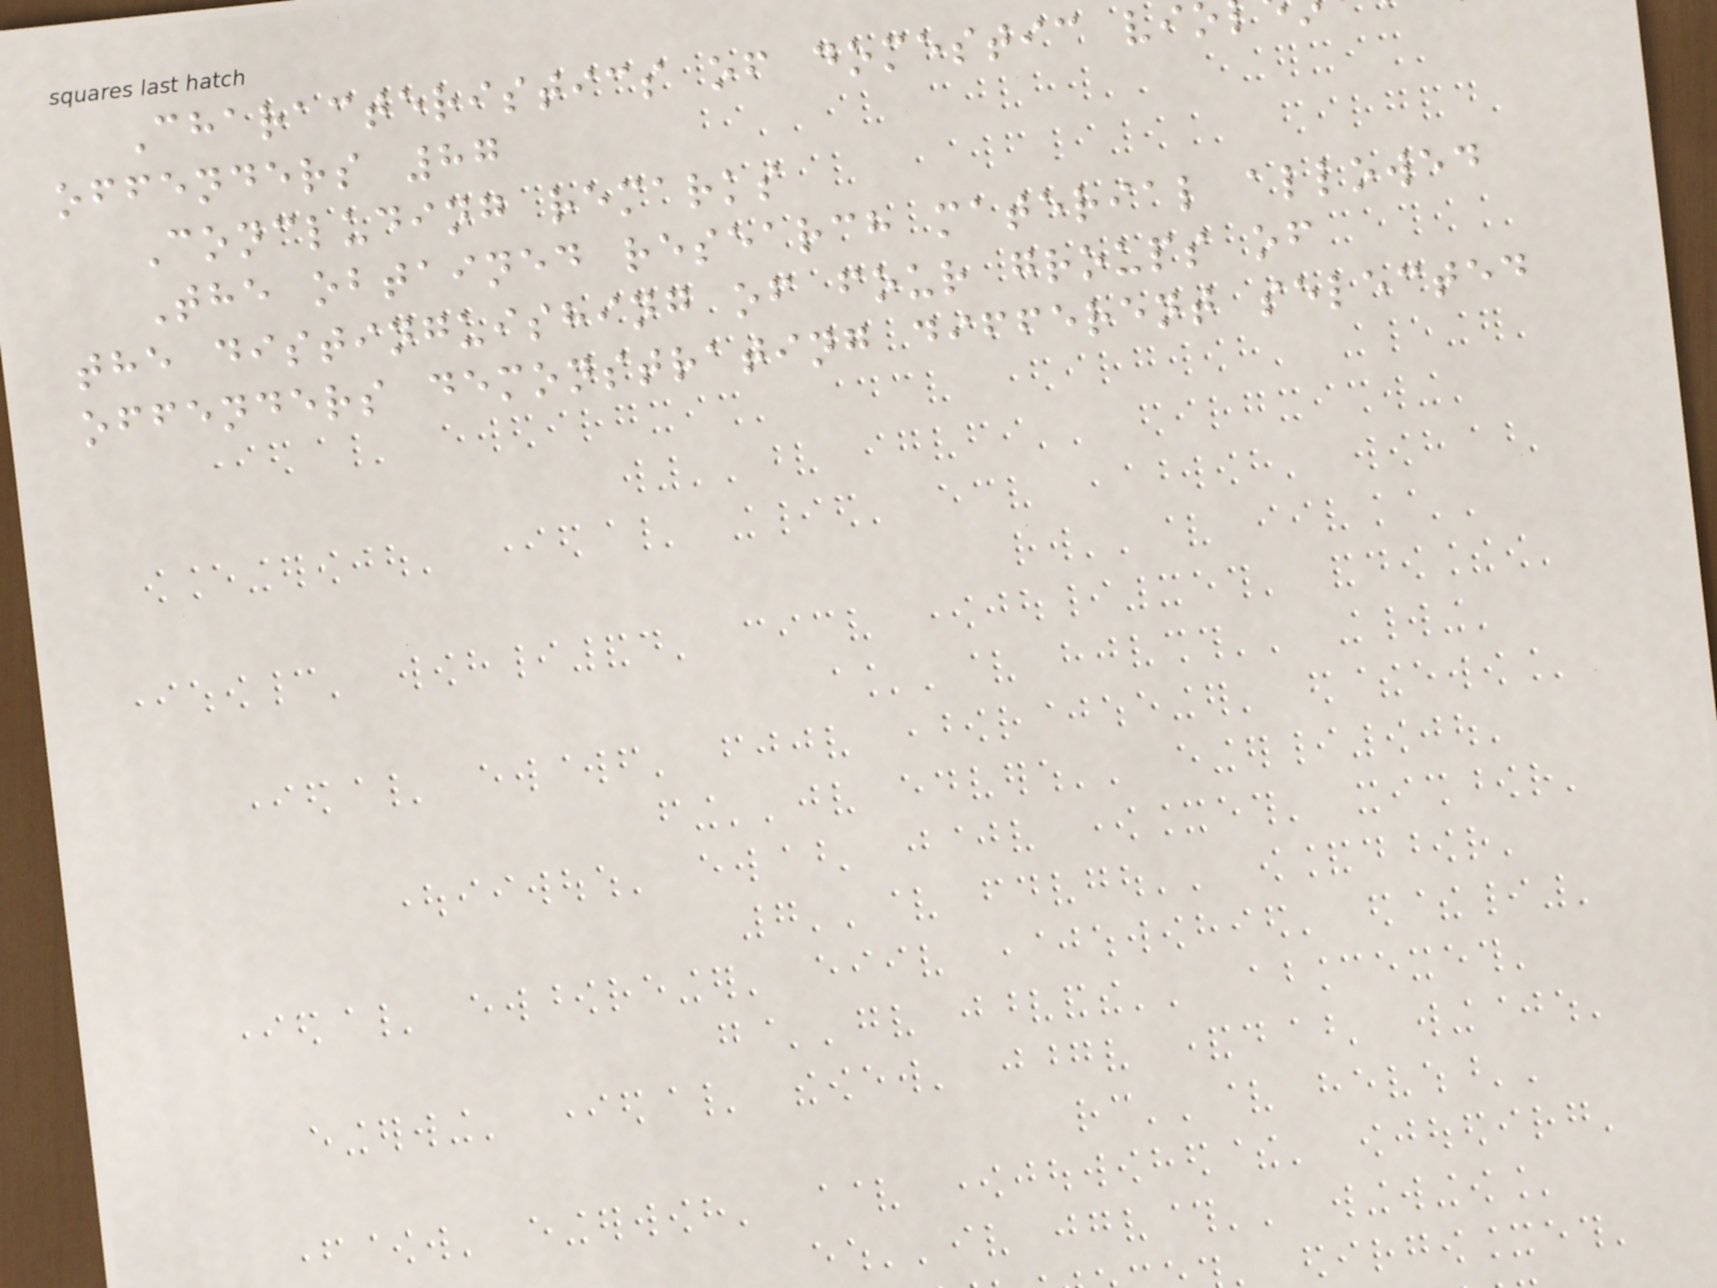Characteristics of domestic vi
offenders 87
Concluding remarks
The obtained research material allowed
the distinguishing of four groups of
offenders demonstrating different selected
